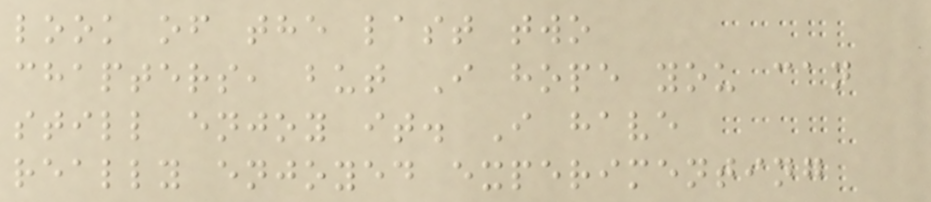look of the last two
chapters, but I hope you can
still enjoy it. I have
really enjoyed experimenting
